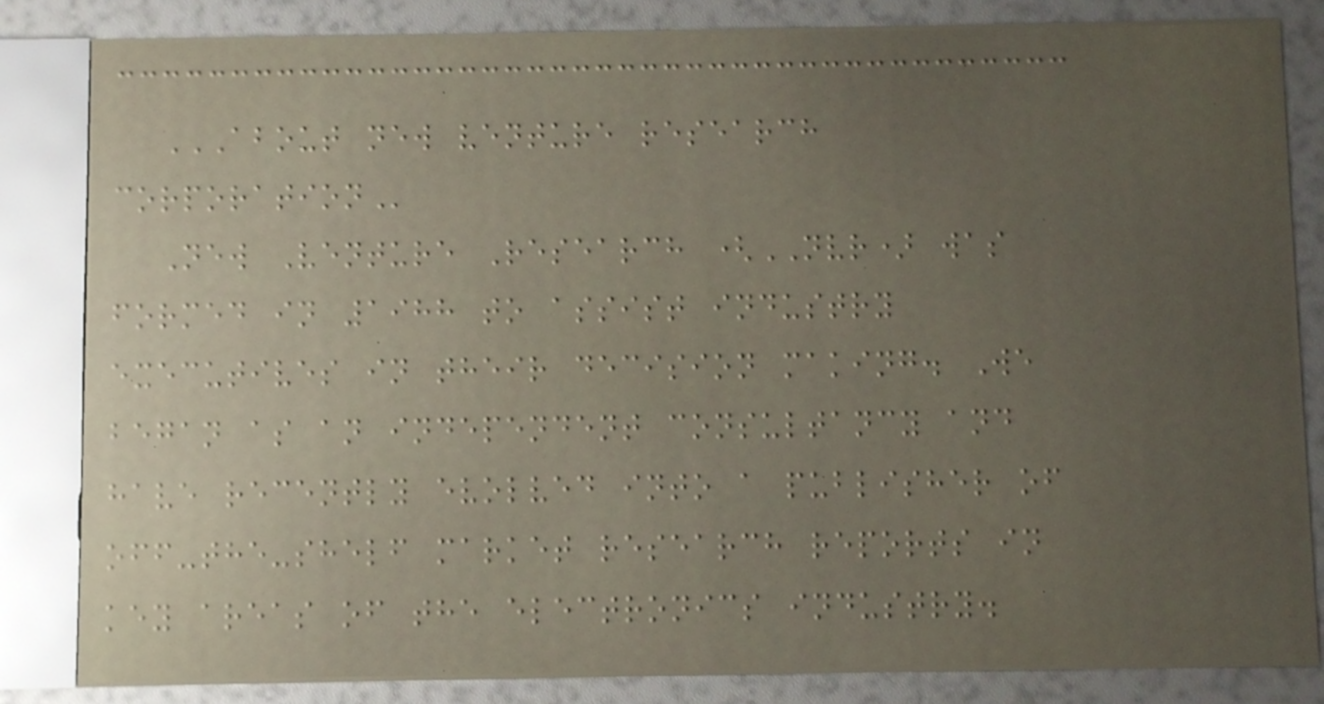ABOUT NEW VENTURE RESEARCH
CORPORATION
New Venture Research (NVR) was
formed in 1988 to assist industry
executives in their decision making. We
began as an independent consultancy and
have recently evolved into a publisher of
off-the-shelf market research reports in
key areas of the electronics industry.
